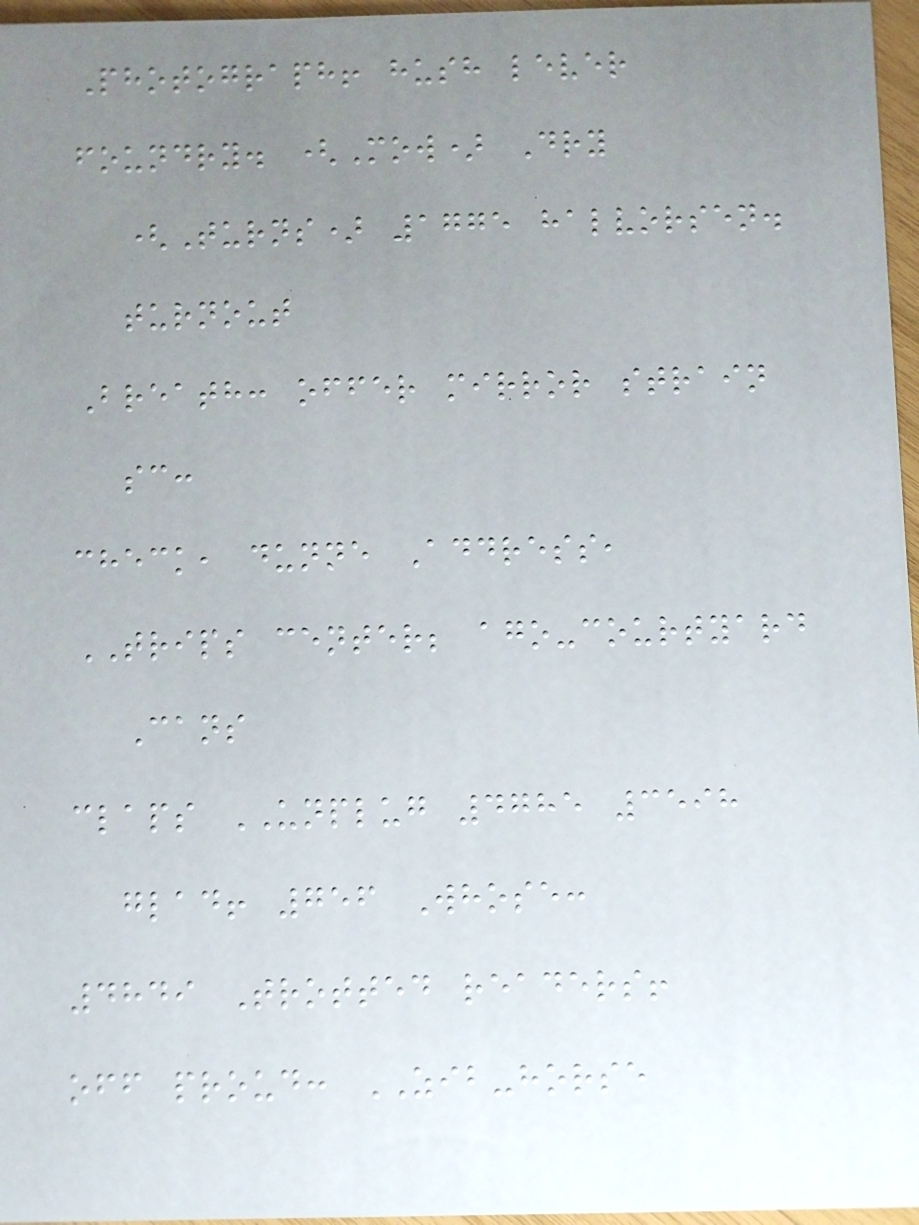Photograph! hush lever
foundry. (Mow) Dry
(Turns) 1775 halvorsen.
turnout
Breath: offer mirror strain
sc:
check, dunne Address,
TRIPS center; ago-courtyard
Cans
claps UNPLUG 4785 3598
glad! 756 Whose:
4849 Trotted readers!
off proud: ZIB-horse
